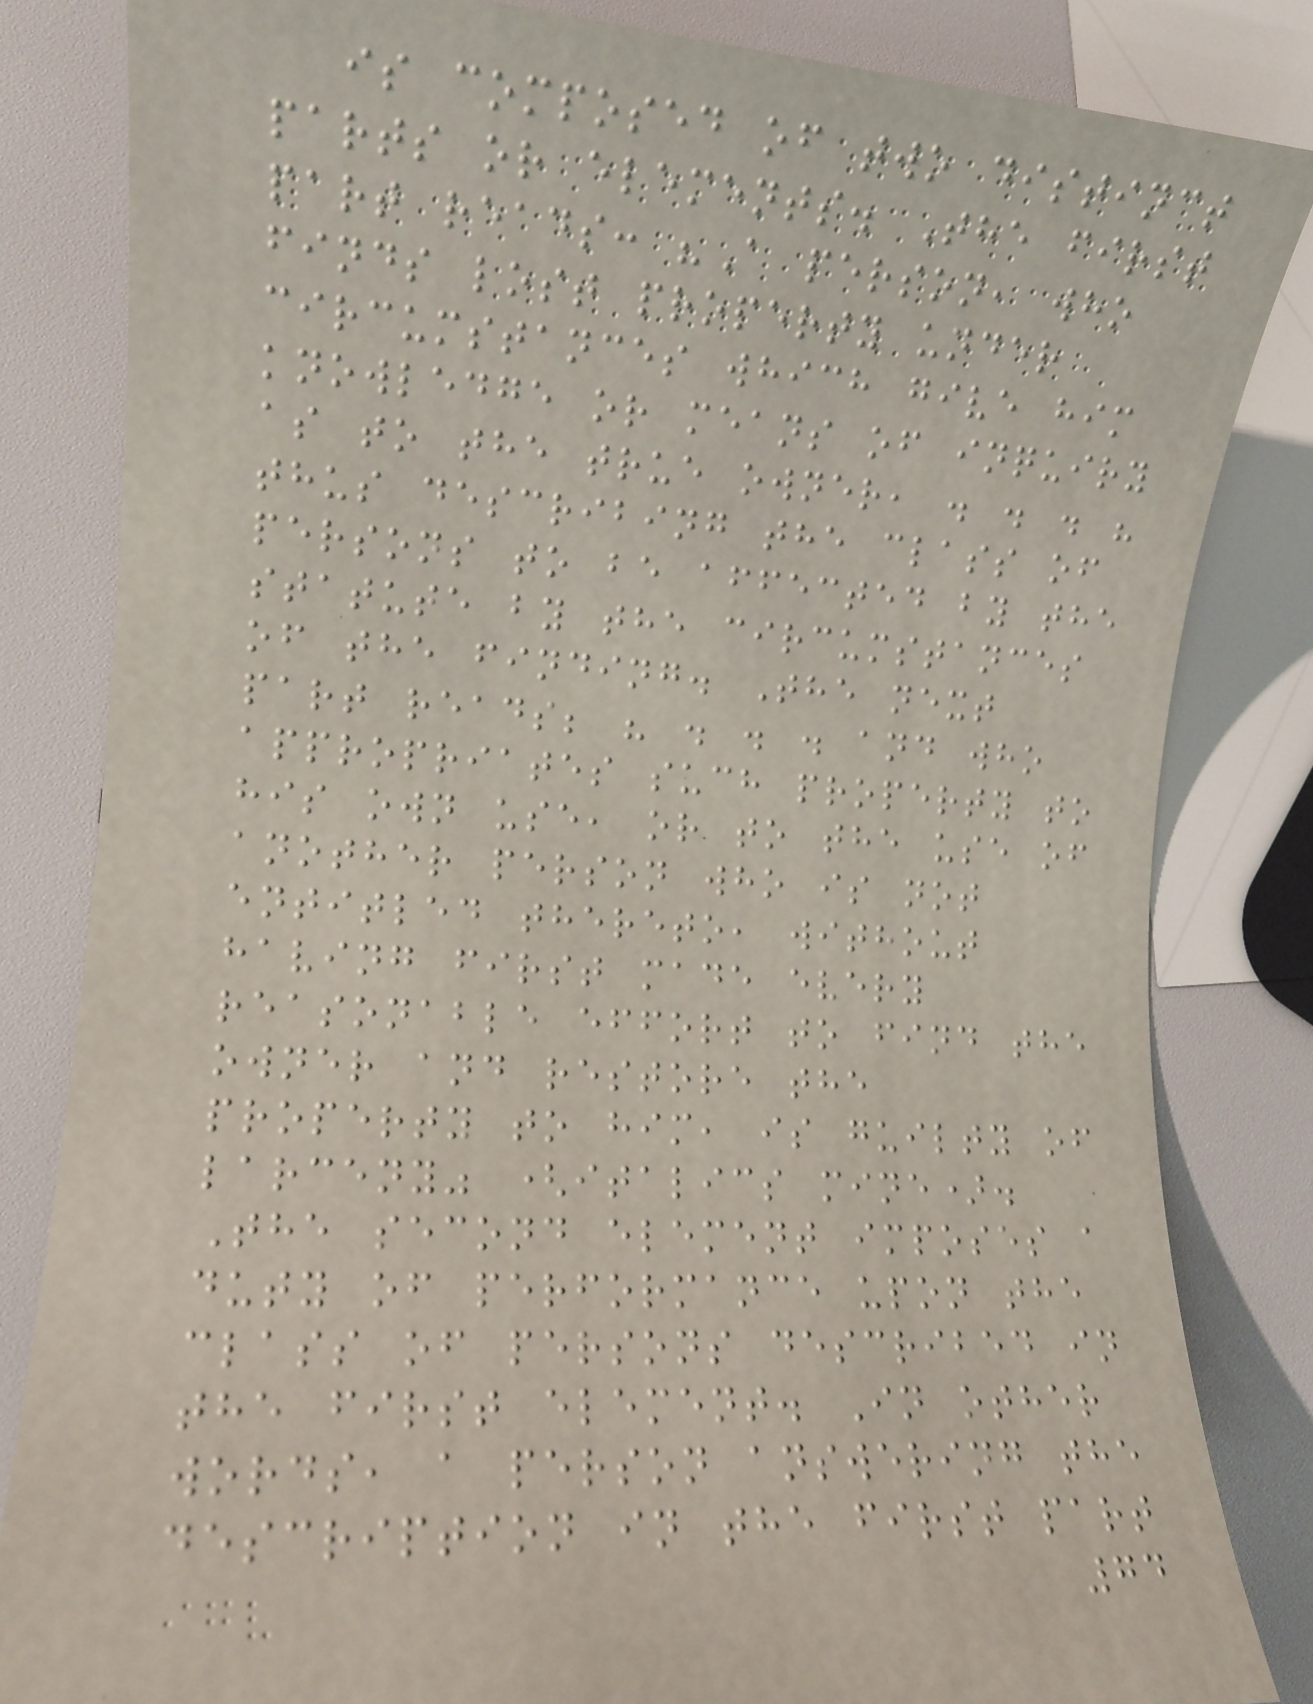is composed of two distinct
parts or elements. The first
part reads: "A person, who
finds lost property under
circumstances which give him
knowledge or means of inquiry
as to the true owner, . . . "
thus describing the class of
persons to be affected by the
statute by the circumstances
of the finding. The next
part reads; " . . . and who
appropriates such property to
his own use, or to the use of
another person who is not
entitled thereto, without
having first made every
reasonable effort to find the
owner and restore the
property to him, is guilty of
larceny" (italics mine).
The second element imposes a
duty of performance upon the
class of persons described in
the first element. In other
words, a person answering the
description in the first part
74
